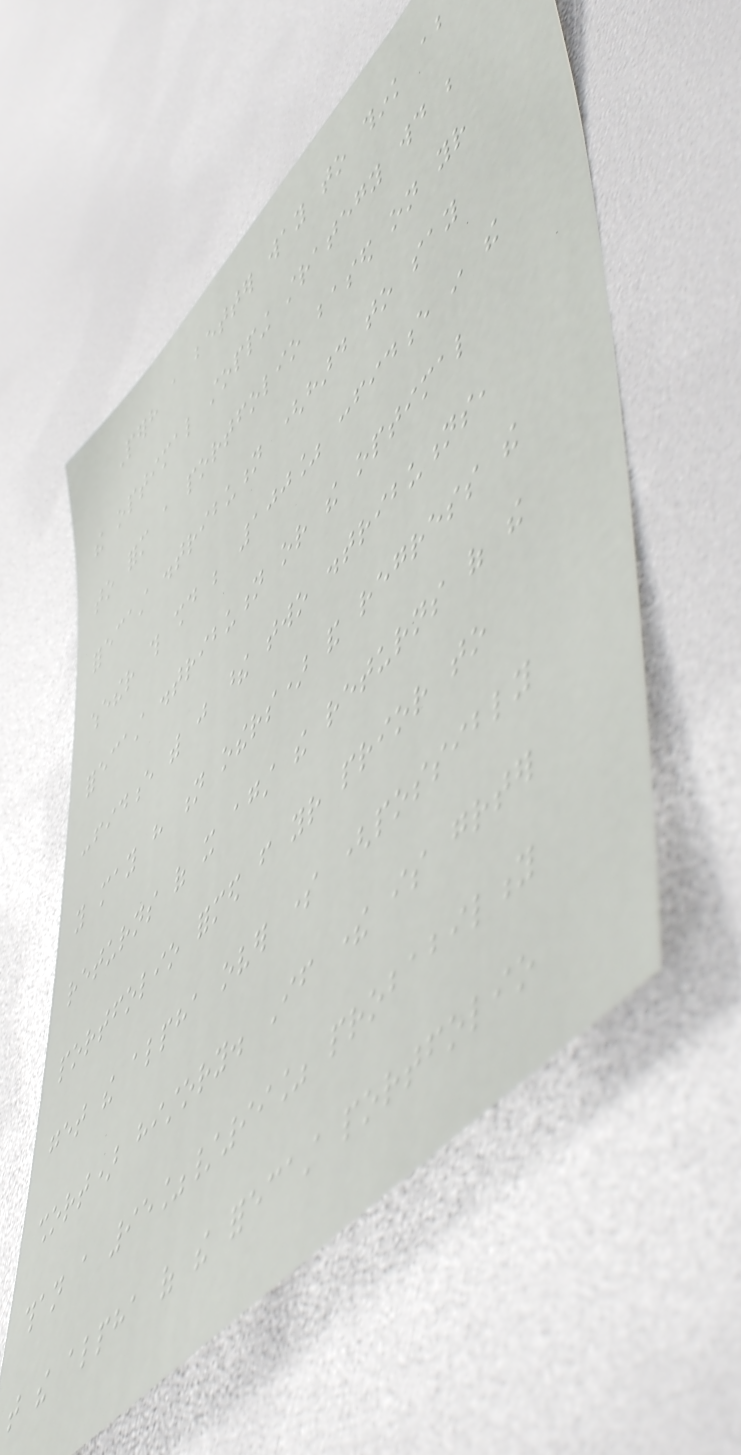Perhaps a better way to think about
the optimal stopping strategy would be
to form a portfolio based on your
forecast distribution (hard to say
whether this should be 100% confidence in the
forecast distribution or the optimal
confidence with just these two distributions,
you may have n others) and regress the
returns of it against the returns of the
portfolio formed from your prior to
get the alpha over some (possibly
short) history. If there is greater
than a 95%/99% probability
that the alpha of the forecast portfolio
